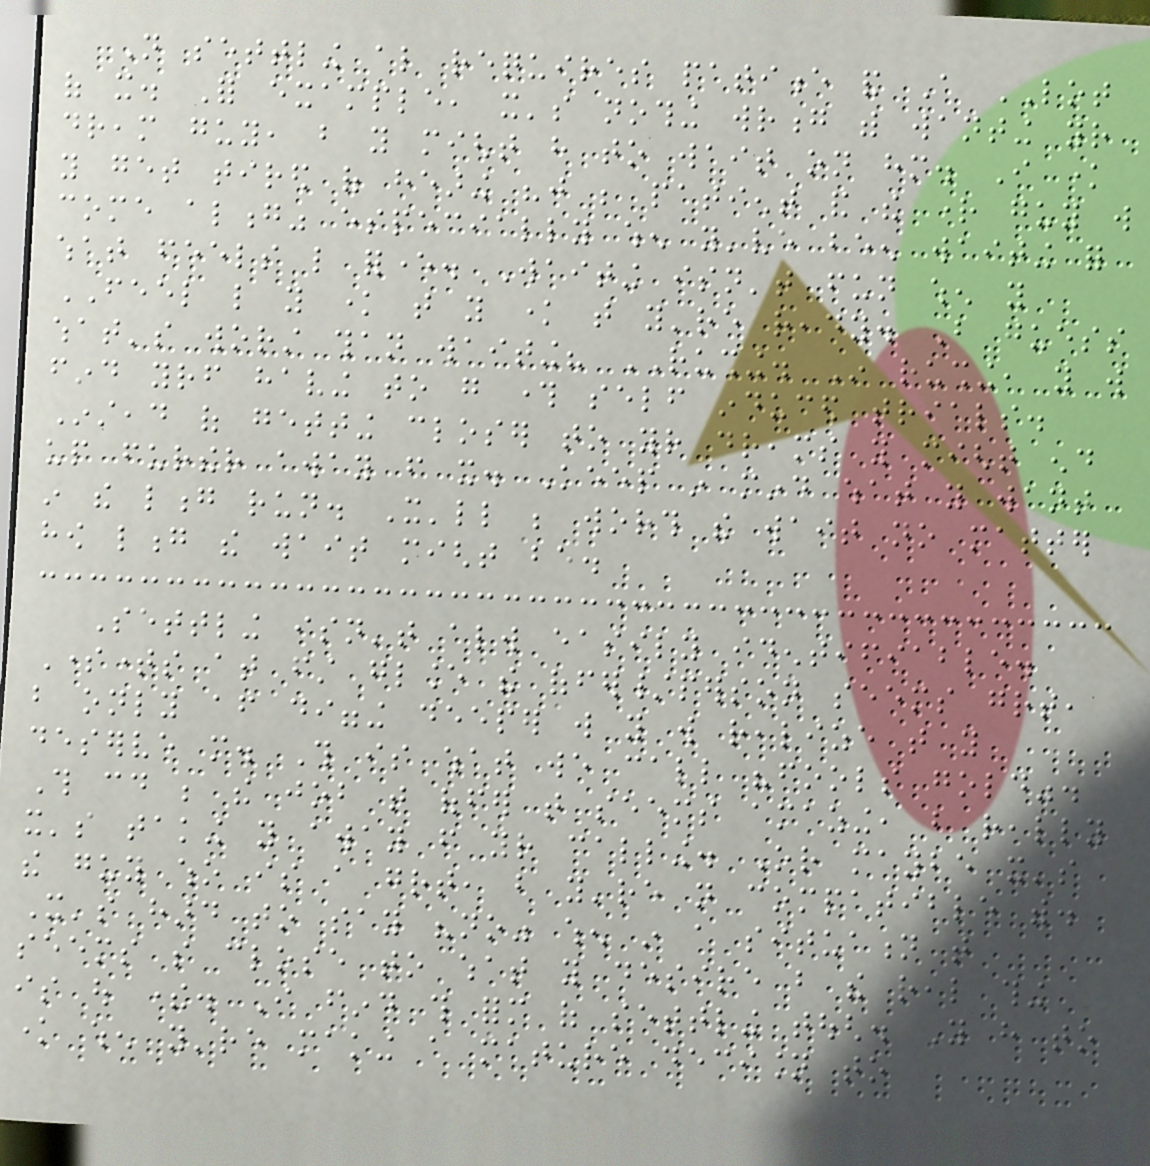Not settling also requires patience and A LOT
of it. For example, it's nothing wrong with wanting your
dream guy, but you might have to wait on him. I know
you get tired of hearing "just be patient and the right guy will
come along" especially when you've been waiting for
what feels like forever. Waiting isn't fun when you
FEEL like you know that you know that you're ready. But guess
what's worst than waiting? RUSHING. In rushing, you will
find yourself having to go through self induced trials.
Instead of getting closer to your dreams you might end
up further away from it. Keep in mind what you want
in the long run. It'll be worth the wait no matter
how long the wait might be.
Settling isn't always easily identifiable.
Sometimes at first glance the offer/person seems great,
but only after digging deeper will you will realize that you
deserve more. This is what we call "fools gold".
This could be the job that offer that seems amazing, but really
it's taking you away from your calling. Or maybe it's
the guy who is a great, but you're not compatible with.
It's hard to say "no" when in a situation that
seems so close to what you desire but the real thing
is out there. I find this form of settling tough. You have to
know when you're making a mature decision to
